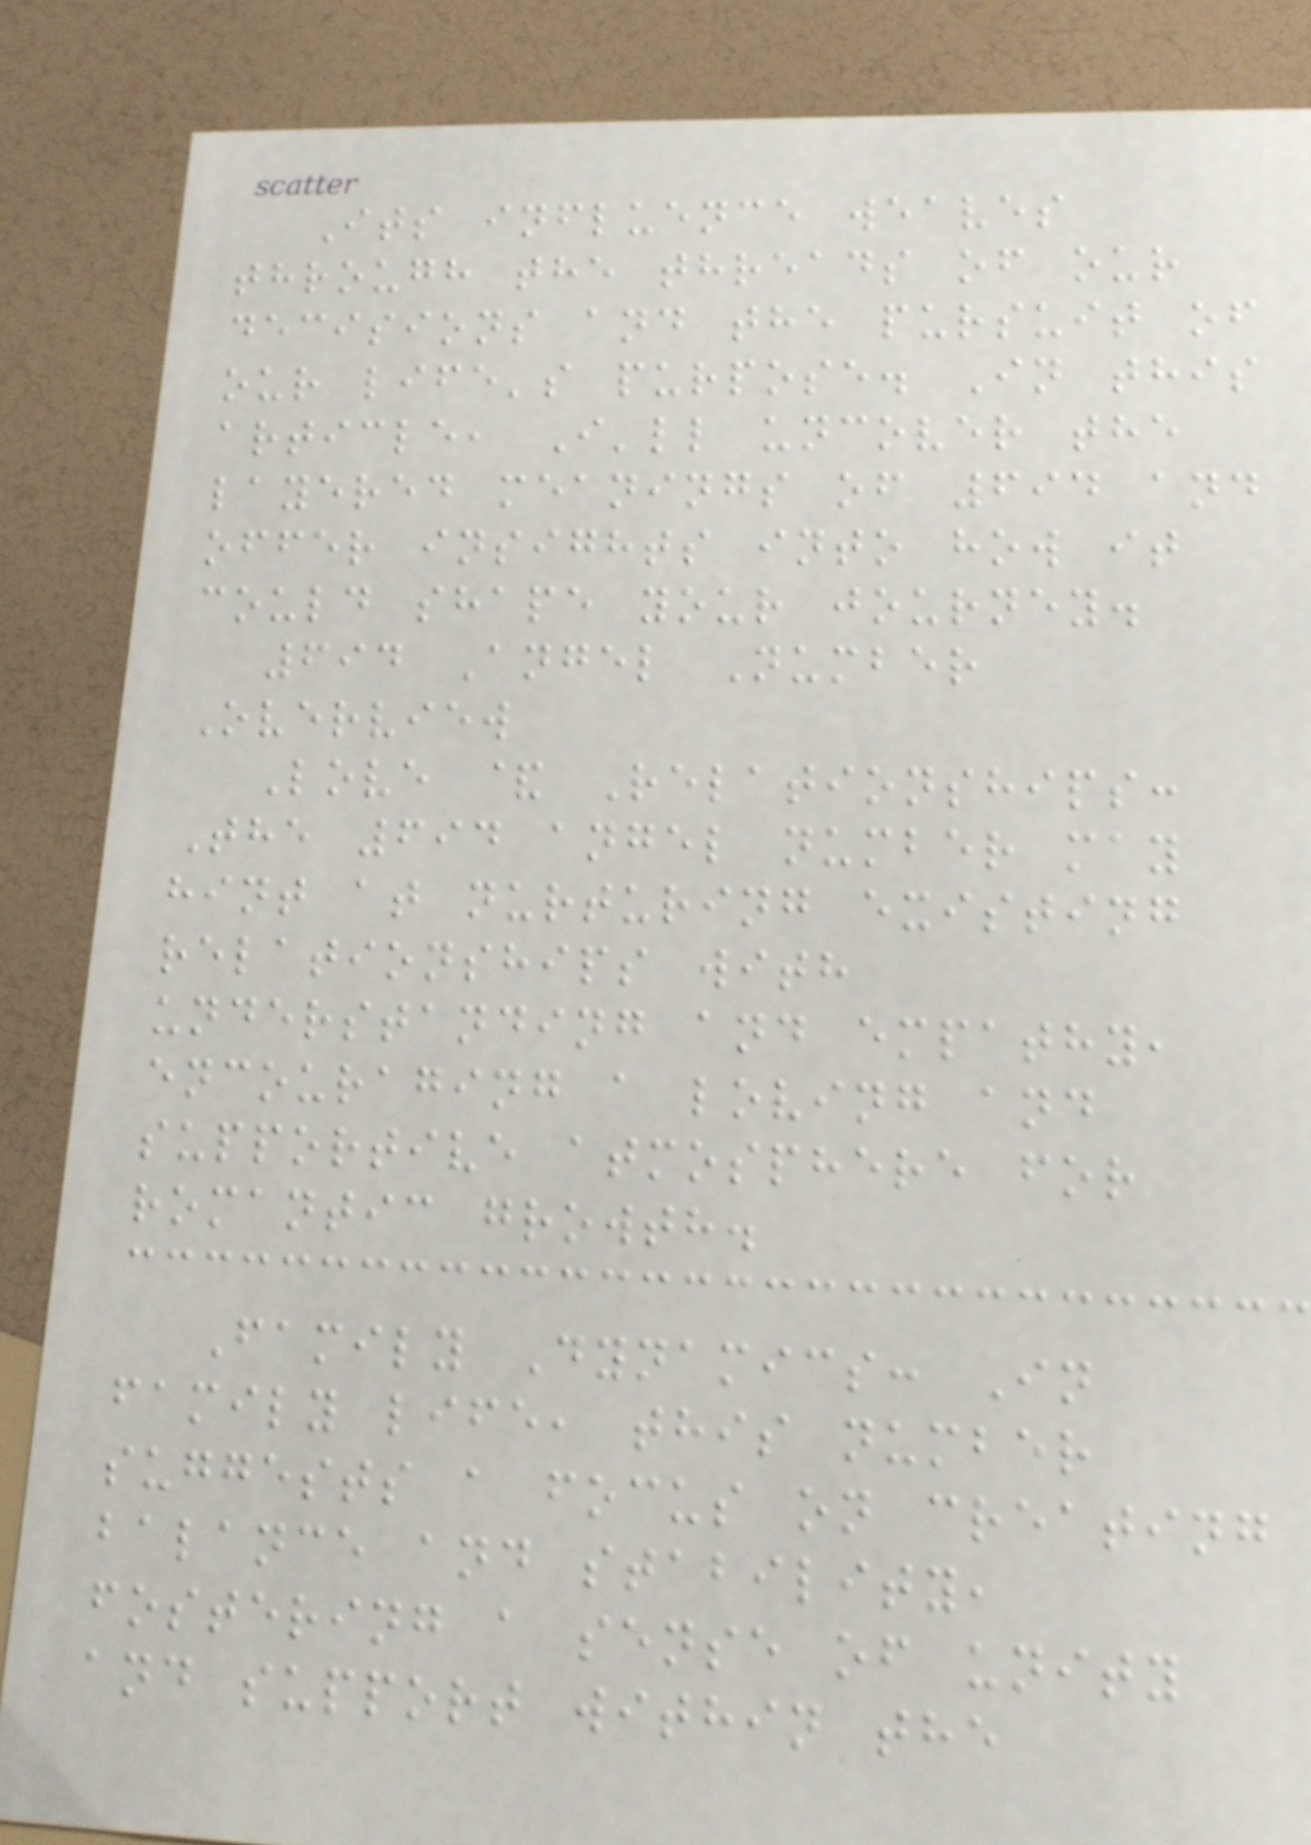Its influence weaves
through the threads of our
decisions and the pursuit of
our life's purpose. In this
article, I'll uncover the
layered meanings of 694 and
offer insights into how it
could shape your journey.
694 Angel Number
Overview
Love & Relationships:
The 694 angel number may
hint at nurturing existing
relationships with
understanding and empathy,
encouraging a loving and
supportive atmosphere for
romantic growth.
Family Dynamics: In
family life, this number
suggests a focus on creating
balance and stability,
fostering a sense of unity
and support within the
